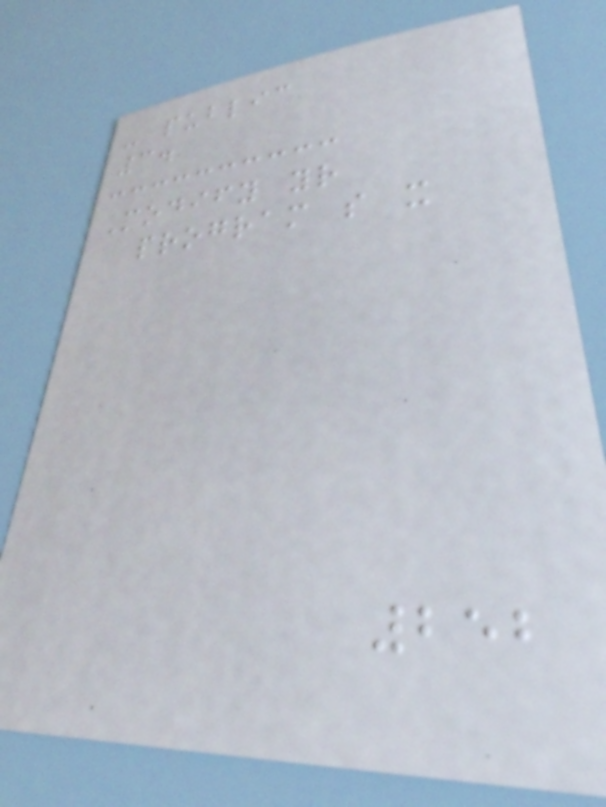- public
3.
Modify your
program so it
252
